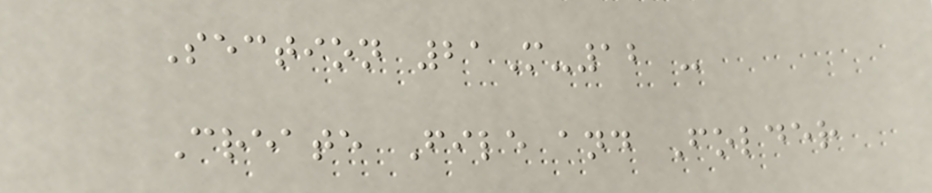Section 21M-12 -
Create File and Folder
